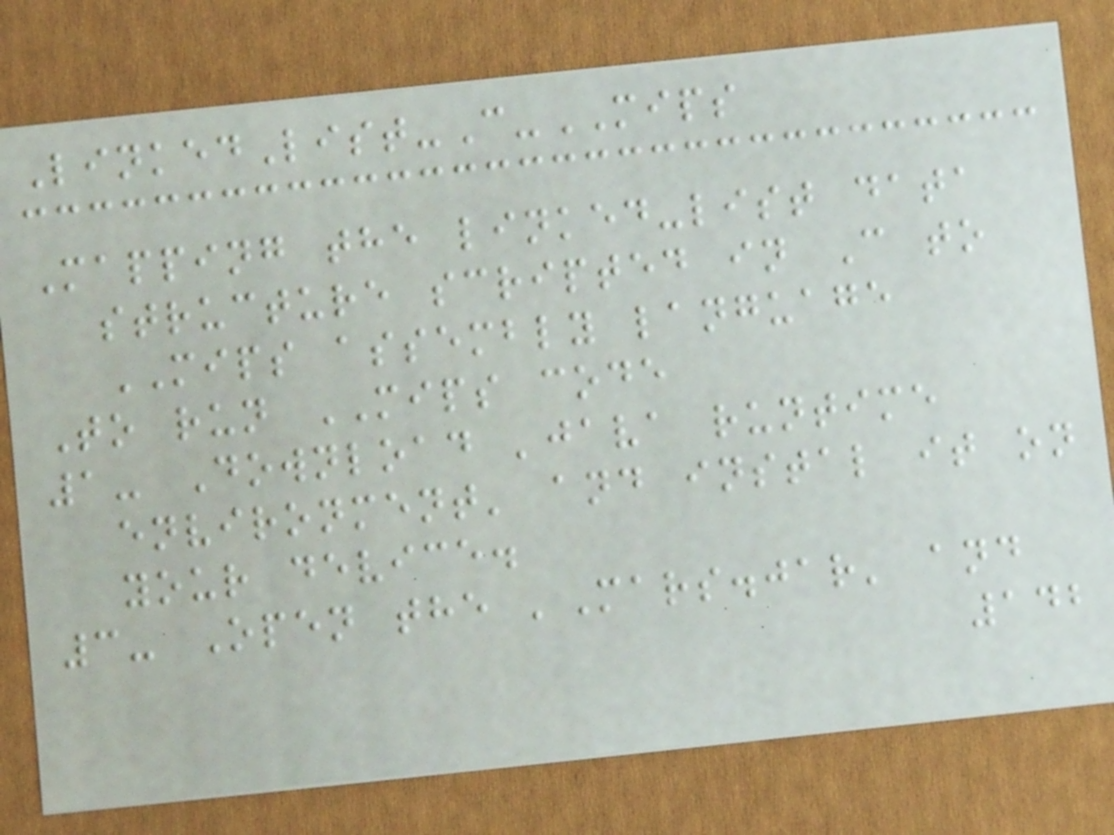LinkedList-C-MIPS
Mapping the linked-list data
structure scripted in C to
MIPS assembly language
To run MIPS code
1- Download 'java runtime
environment' and instal it on
your device.
3- Open the 'Mars.jar' and
142
